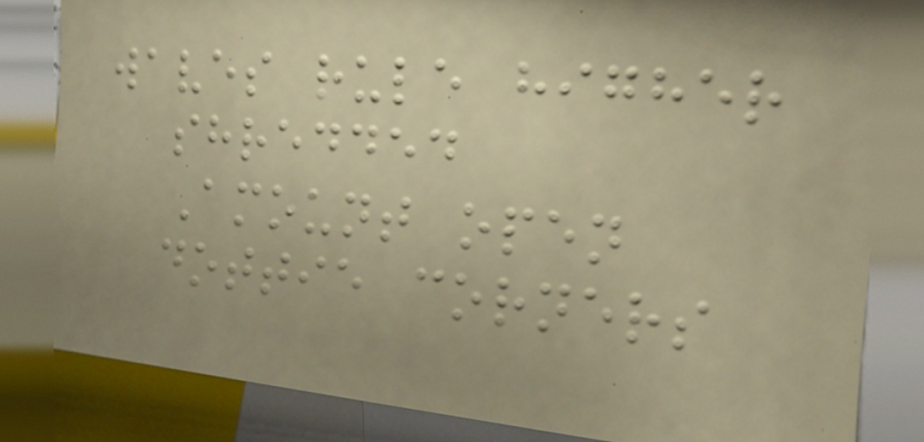waves rule higher
shredded
Amount open
dottie corners
